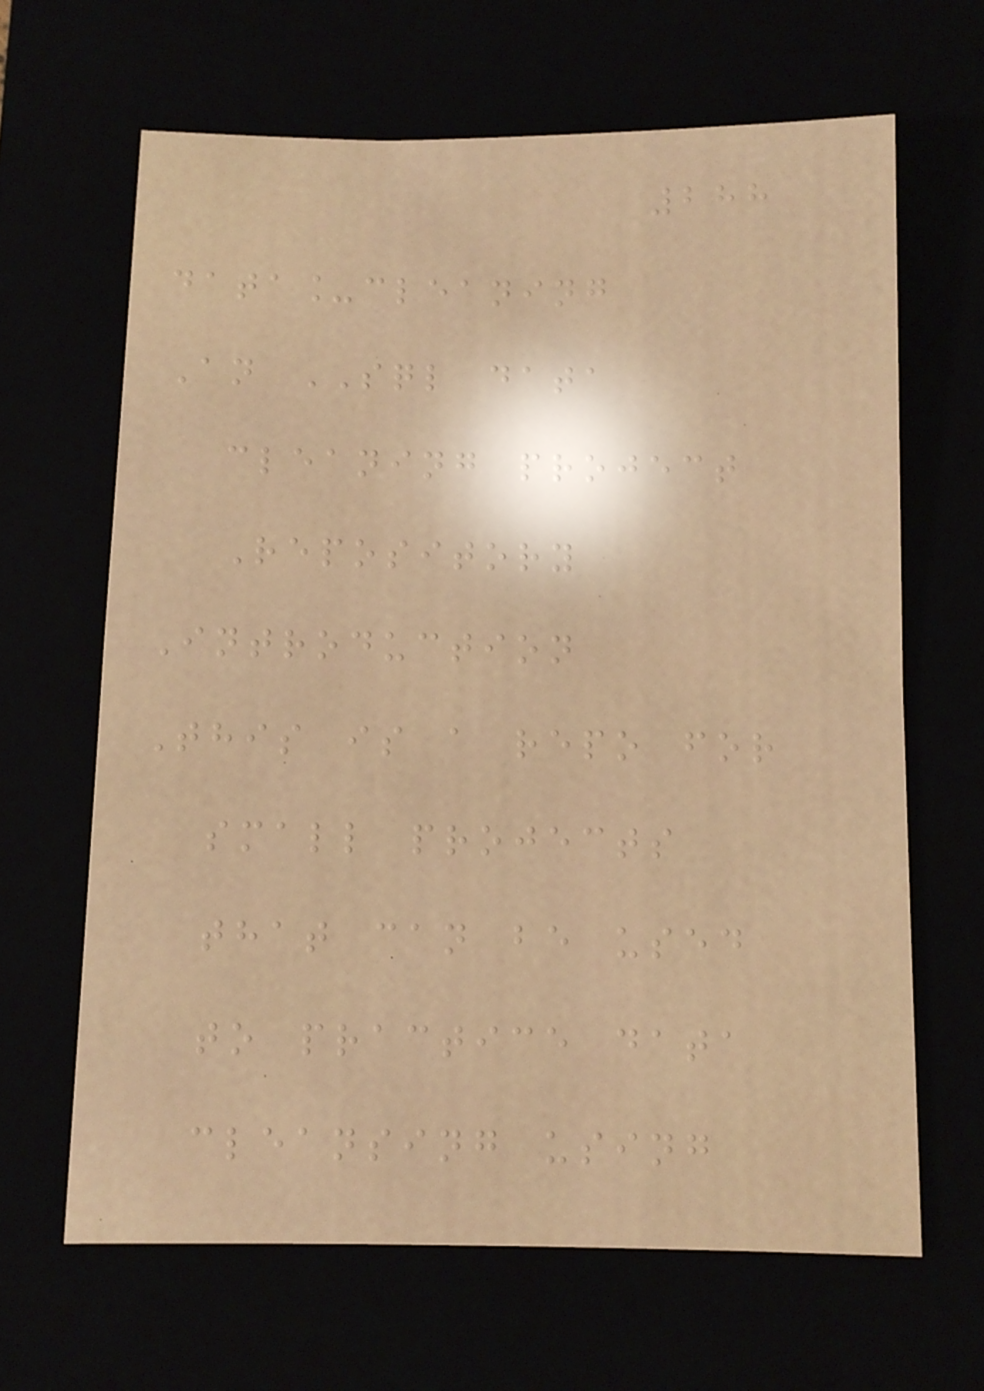288
data_cleaning
An SQL data
cleaning project
Repository
Introduction
This is a repo for
small projects
that can be used
to practice data
cleansing using
